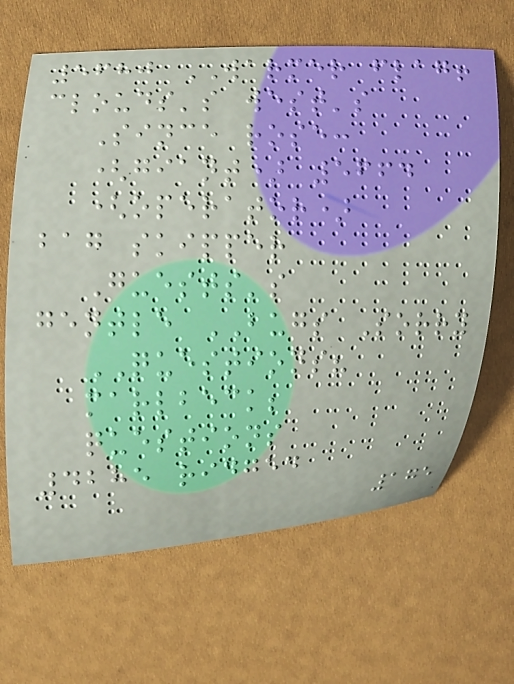5680 WARMER flag!
clouds's west's
Since rose:
(giant) 5664
(operator)
bag skipper
Guests's
gentle BUGS Sorry
QUESTIONS?
marlbeck;
questions
4285 ridged
175
